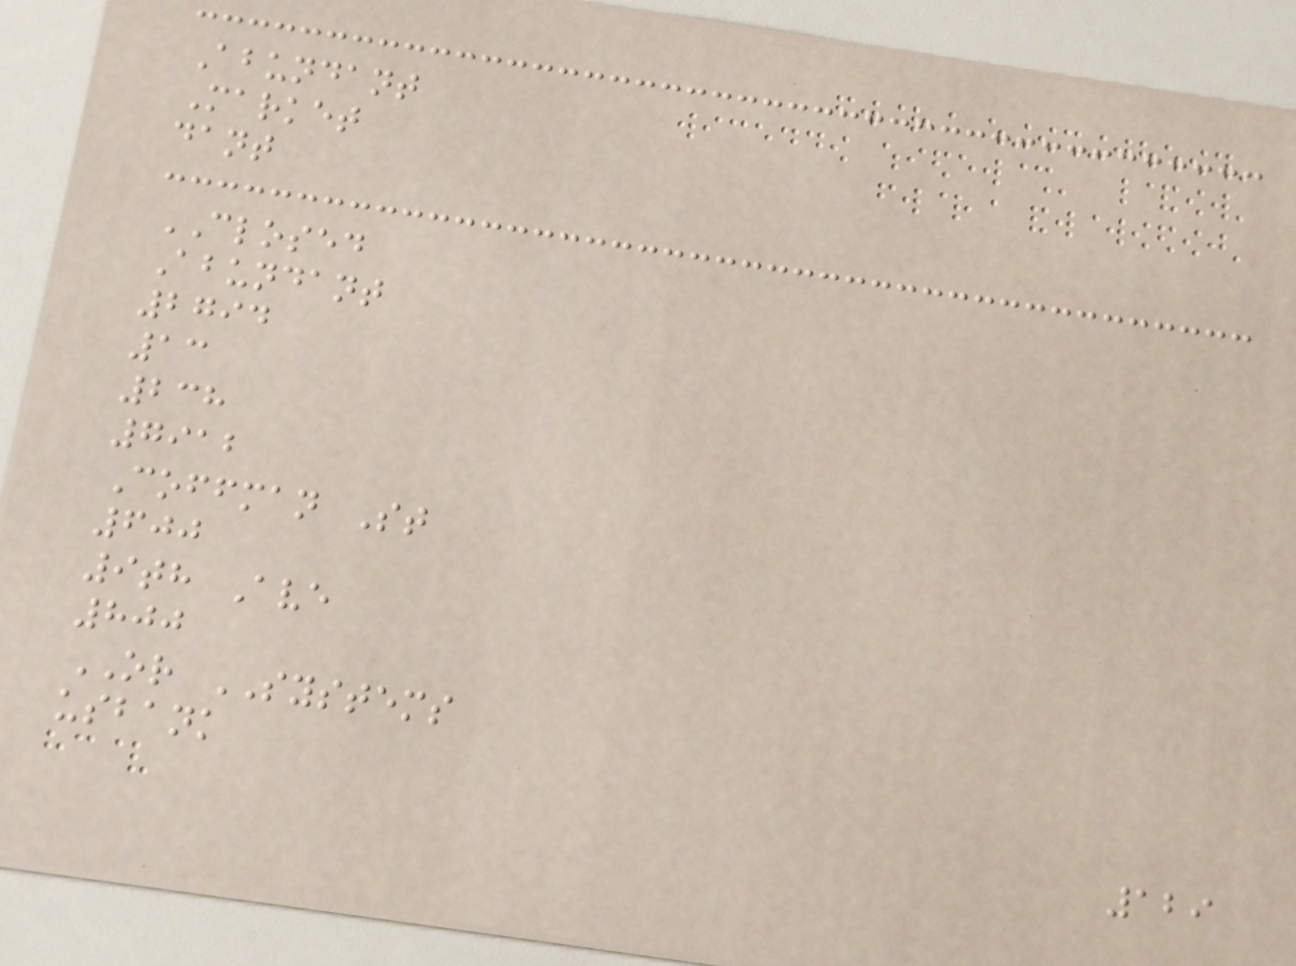Abundant
Market
dant
CLOSED
Abundant
2794
13
238
7912
Coffman St
600
9th Ave
800
OR SYSTEMS
usbank
129
